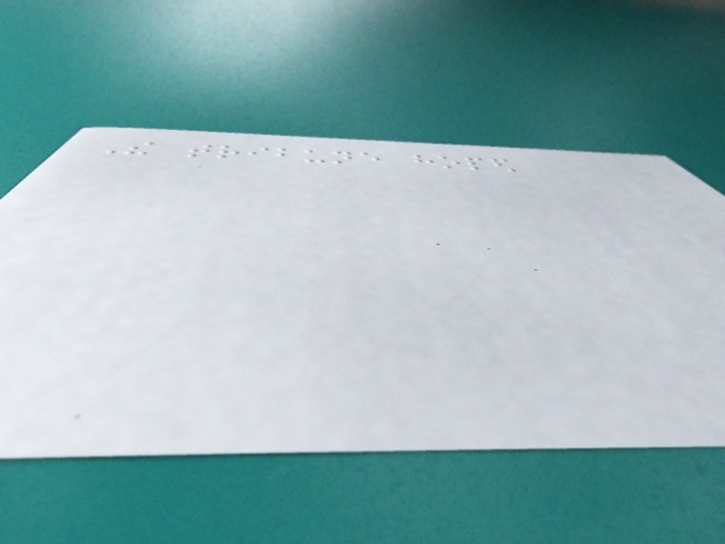The tribune hoped
